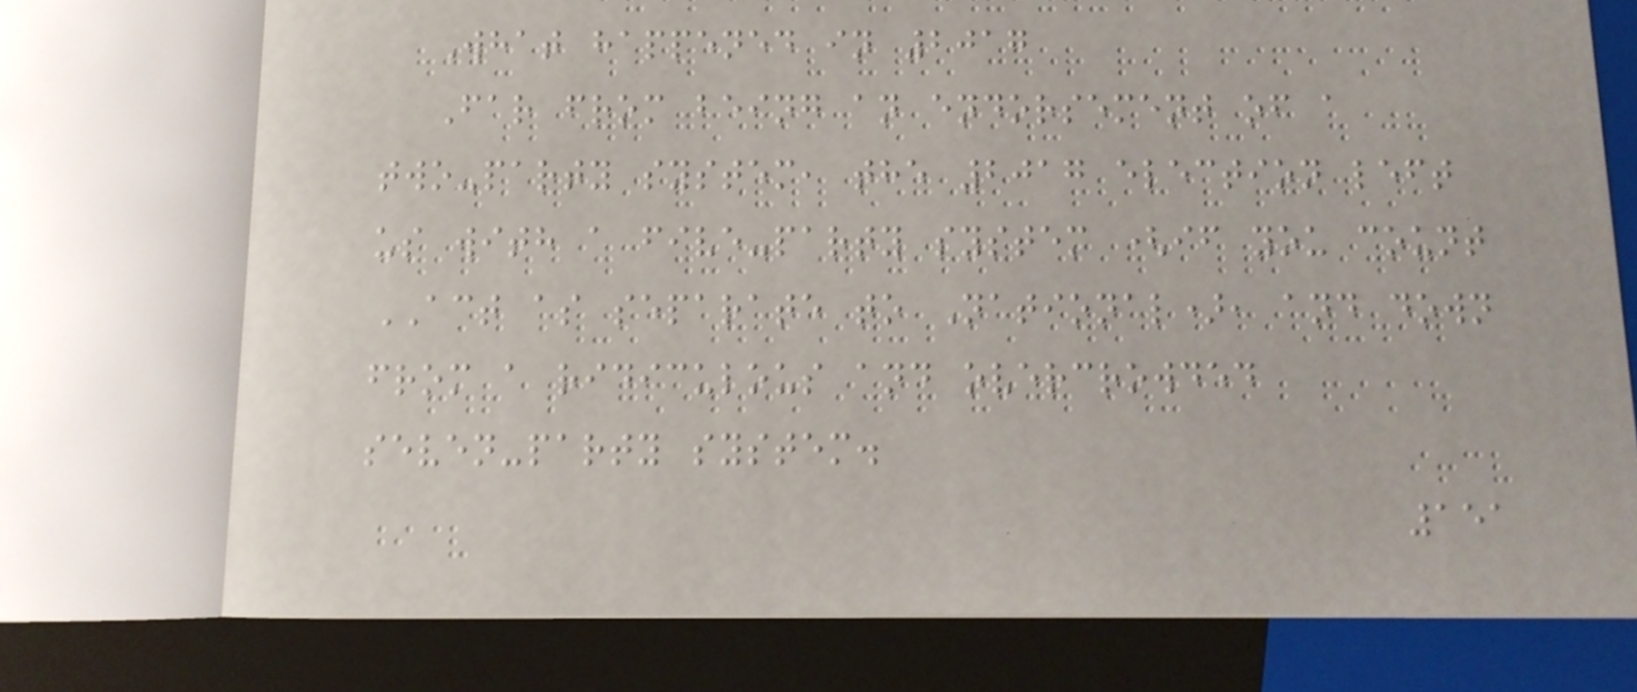What happened in 2017
Far from being an endorsement of a
two-party system, the 2017 election left
us with a five-party system (if you count
ACT as separate to National), and down
from a ridiculous and overcrowded
seven-party system.
151
